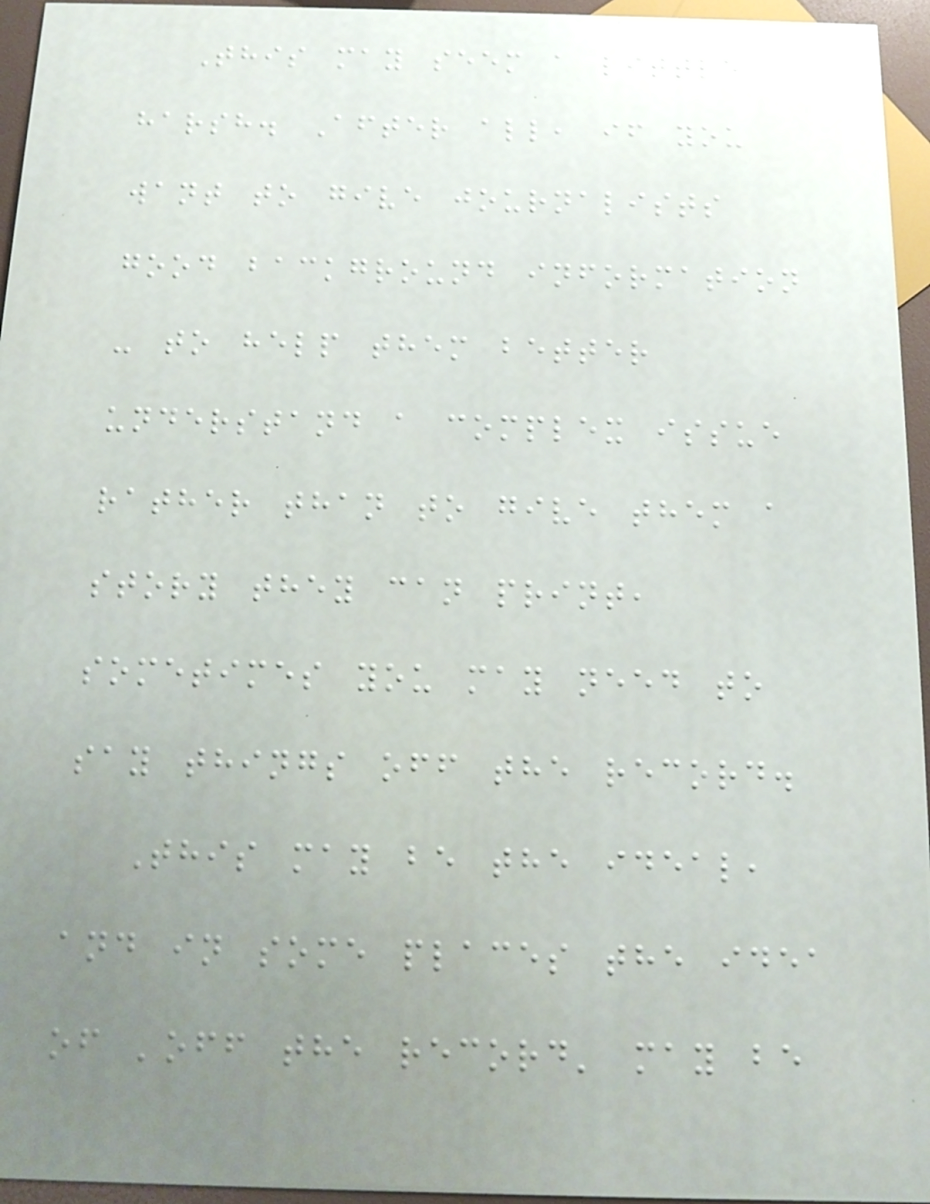This may seem a little
harsh. After all, if you
want to give journalists
good background information
- to help them better
understand a complex issue
rather than to give them a
story they can print,
sometimes you may need to
say things off the record.
This may be the ideal,
and in some places the idea
of 'off the record' may be
